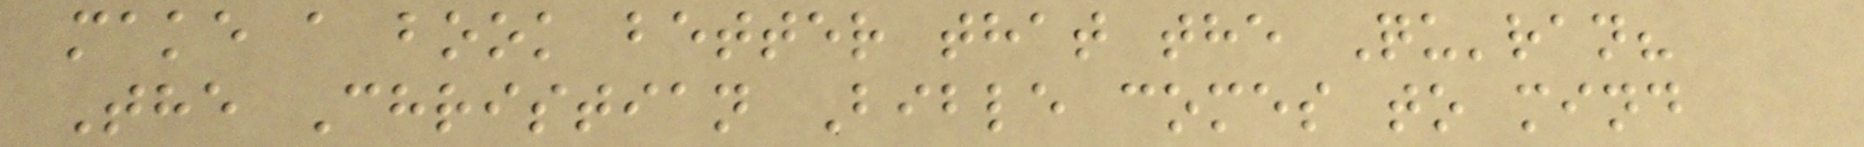make a book better that the Qu'ran?
The Christian Bible comes to mind
